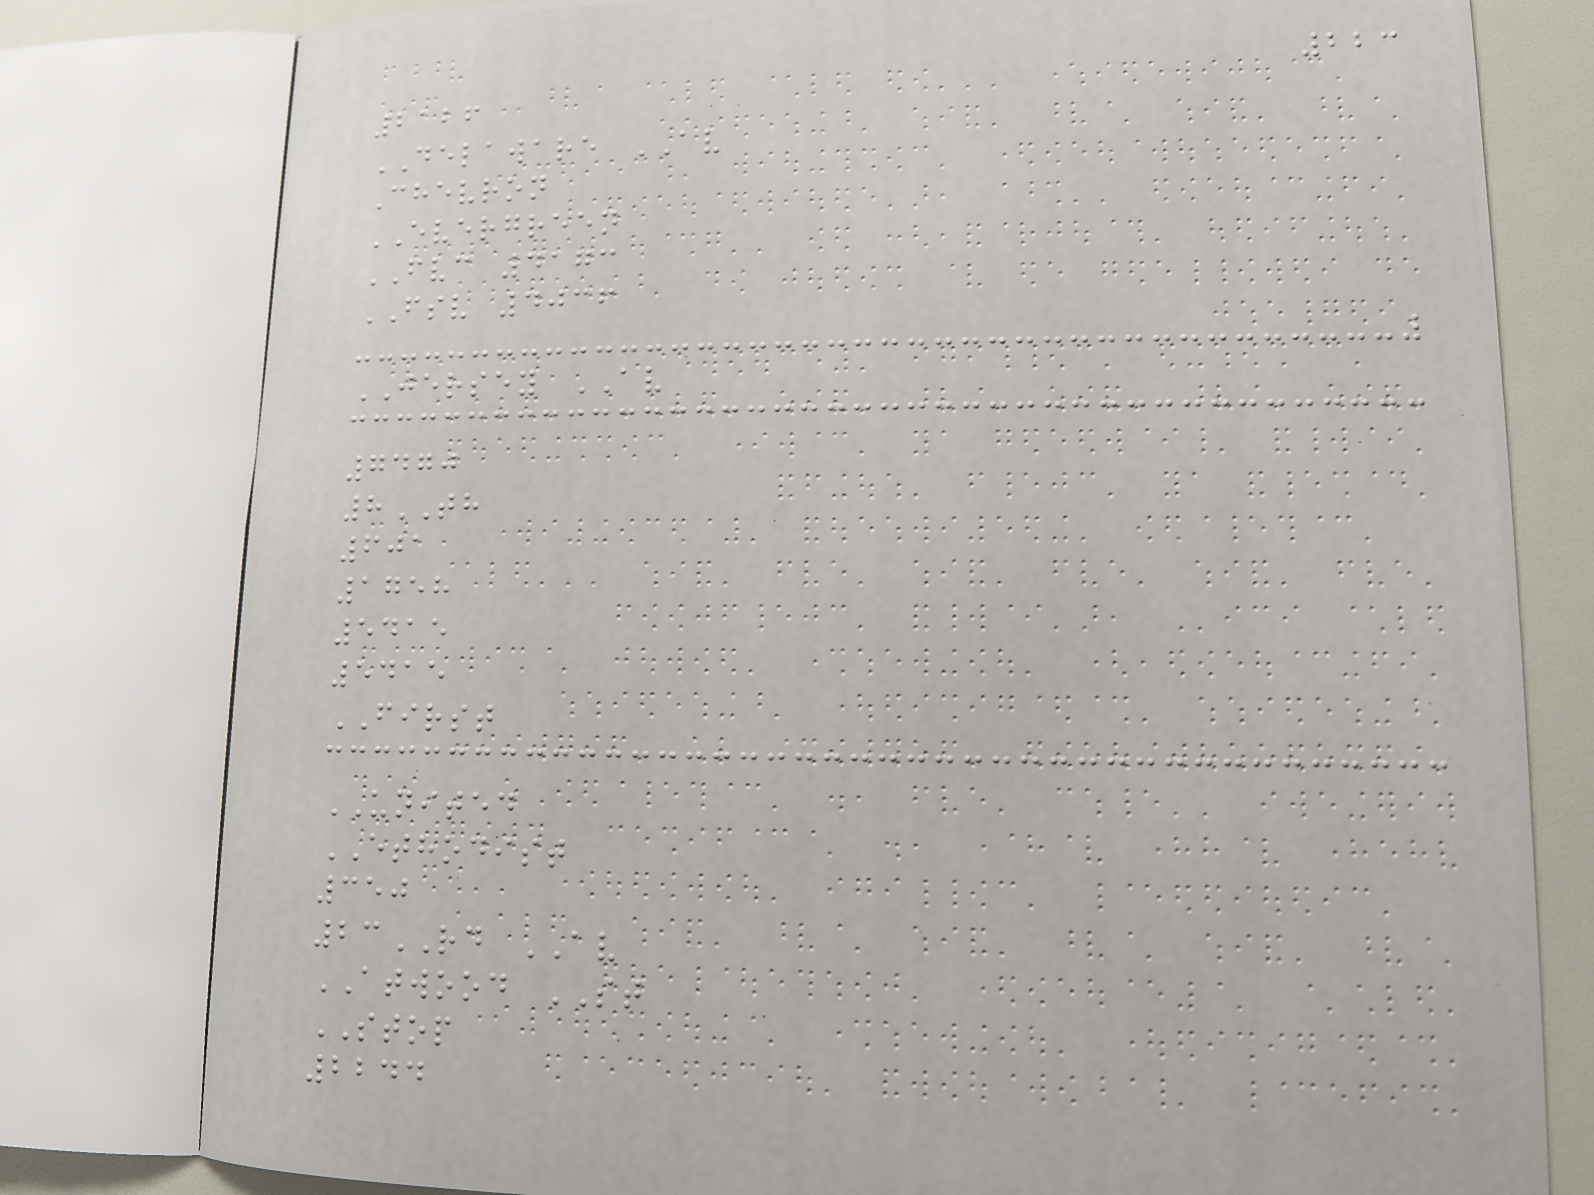223
2126
DELAWARE AV
Chevron
EVERGREEN
FVC 4173
FSV 4036
JERSEY AV
7470
8TH
601
1758
5415
5415
FIRST
UNITED
ETHODIST
350
23RD AV
ATWOOD ST
STOP
2244
